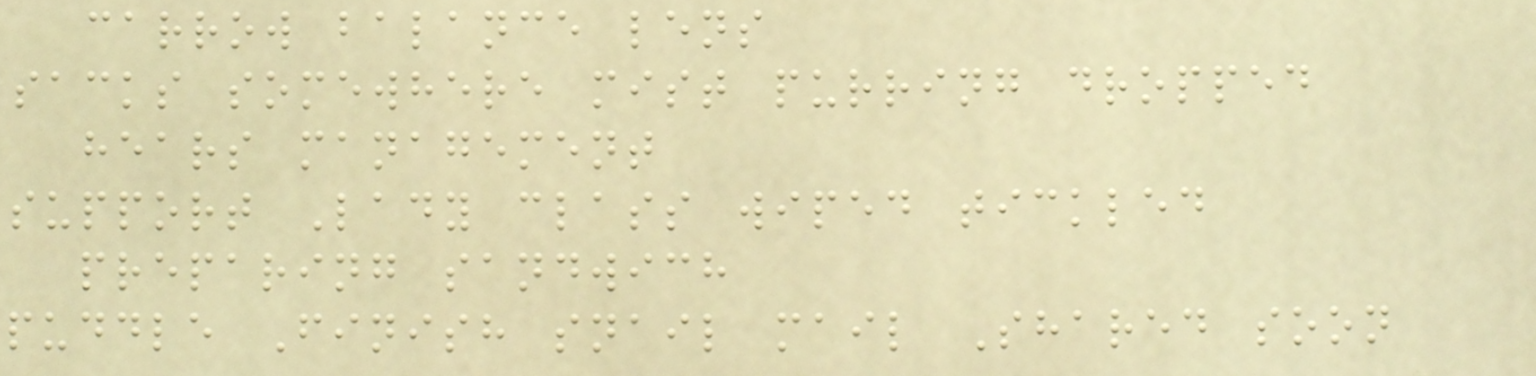carrow balance lens
sacks somewhere mist purring dropped
hears management
support Lady class wiped tickled
preparing sandwich
puddle Finish snail mail Shared soon
